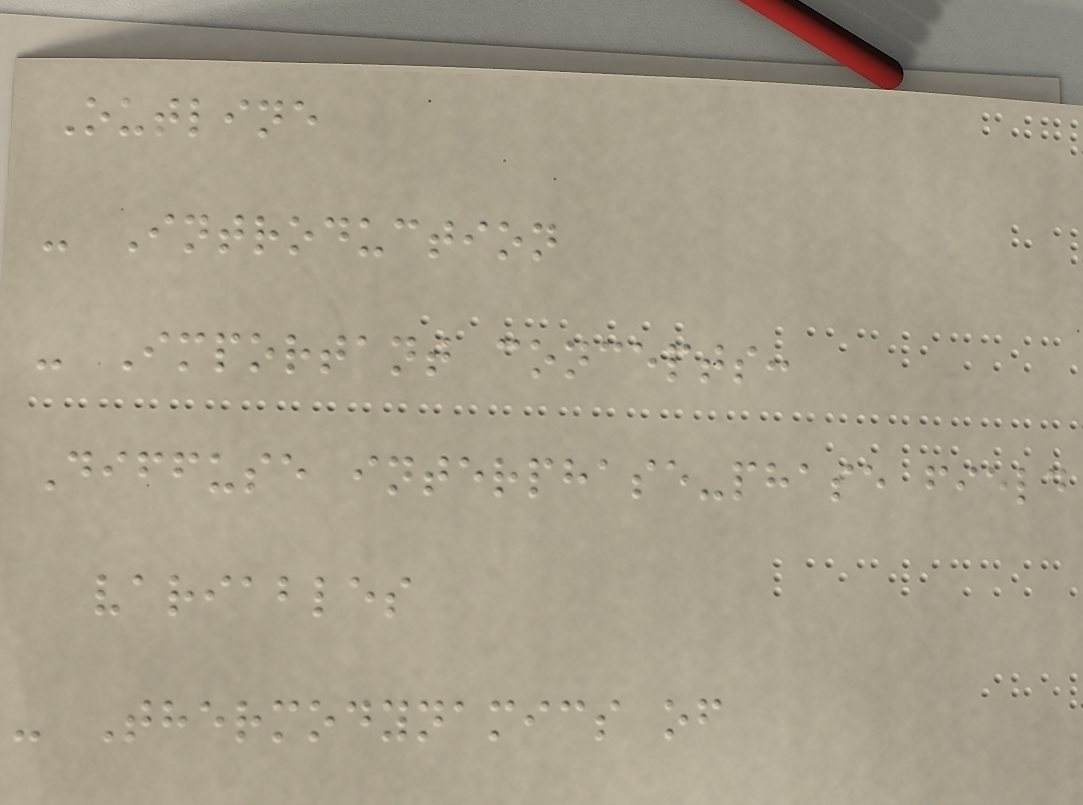Outline
- Introduction
- Important concepts:
Diffuse interphase-phase field
variables
- Thermodynamics of
